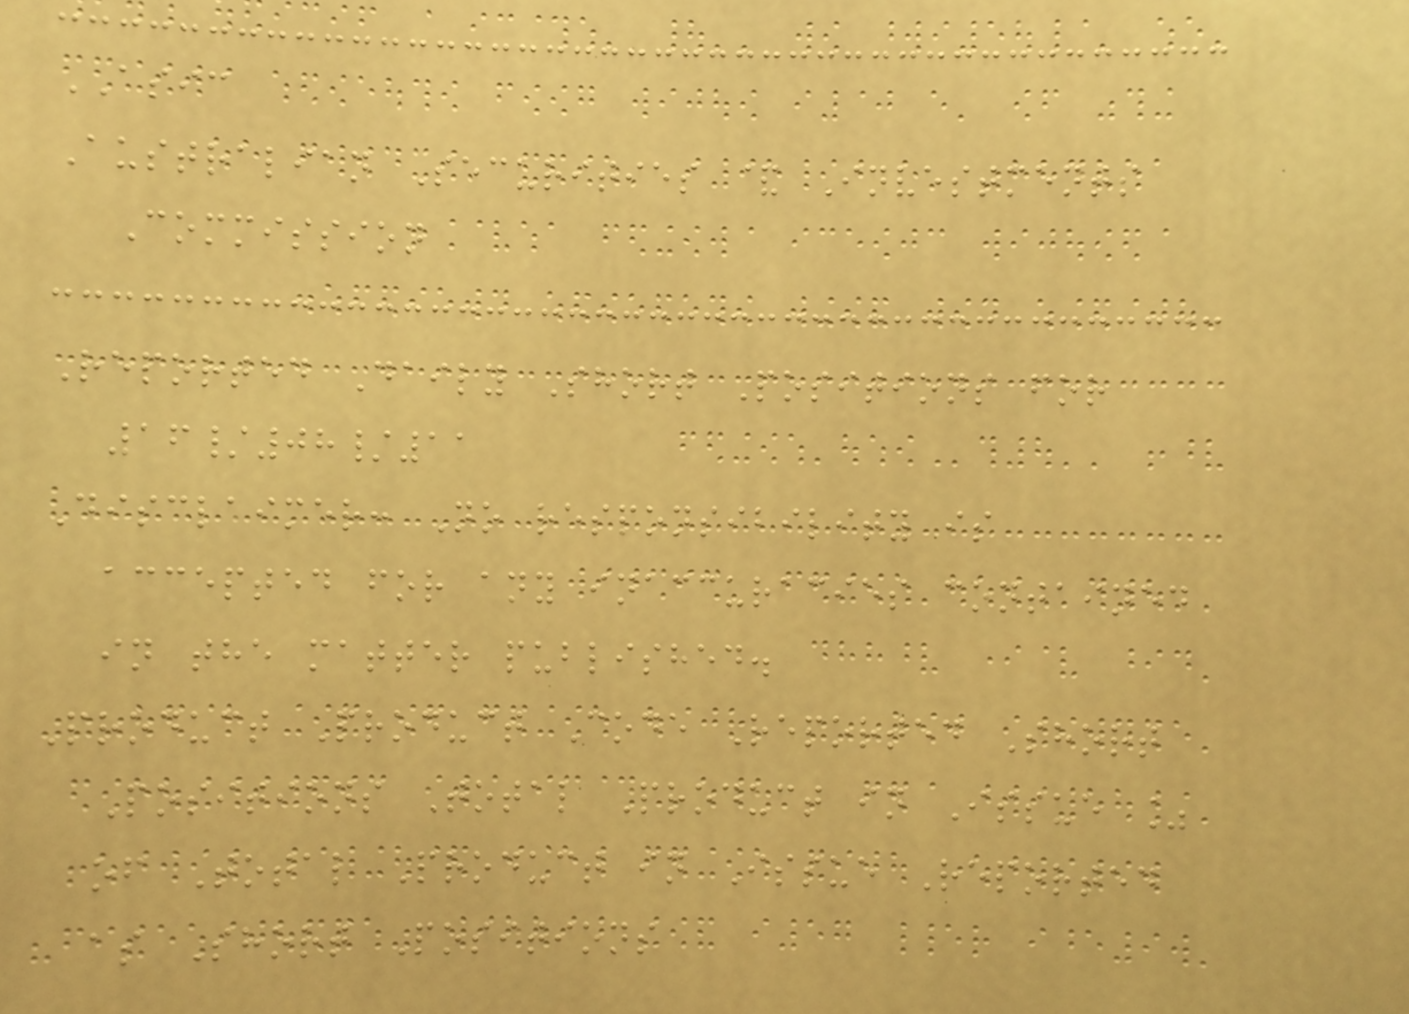ASIC
Australian Securities & Investments
Commission
Reported Daily Short Positions for
16/08/11
Disclaimer: No responsibility is
accepted for any inaccuracies contained
in the matter published.
Product Product Code Reported Short
Positions Total Product in Issue %
of Total Product in Issue Reported
as Short Positions
